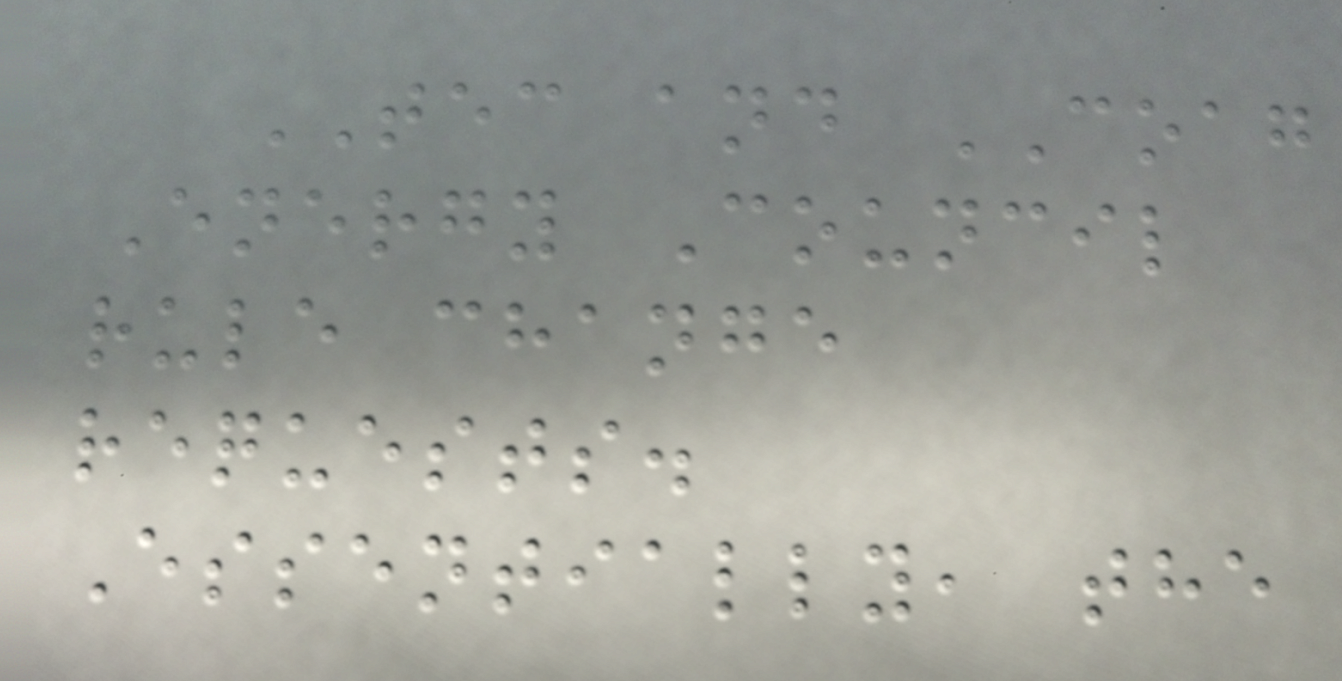TEC and COAG
Energy Council
rule change
requests.
Essentially, the
